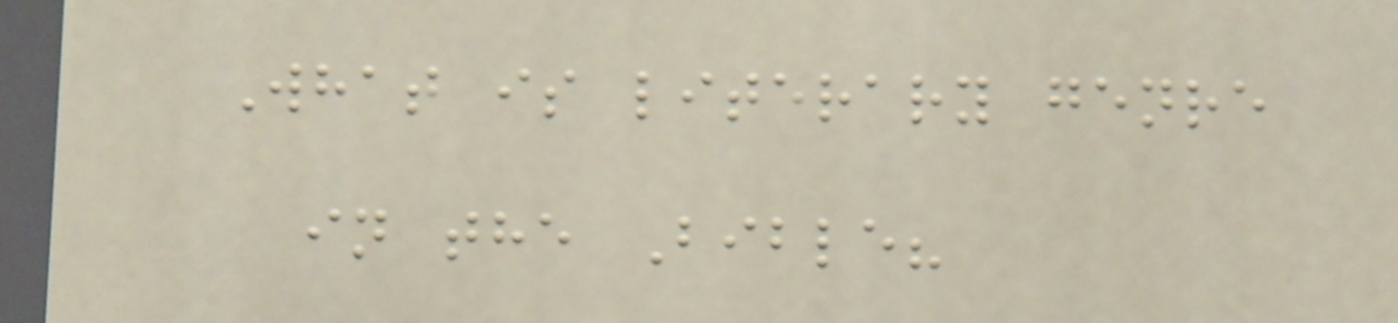What is literary genre
in the Bible?
